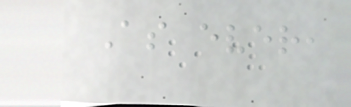As ever,
